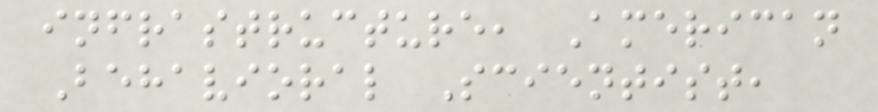infrastructure, American
Behavioral Scientist,
